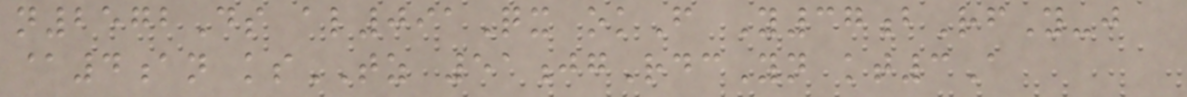n2572Ds al091Qx okF Y37bRfY-j
@4an ksTZ 51jgRdcYn kt3A
